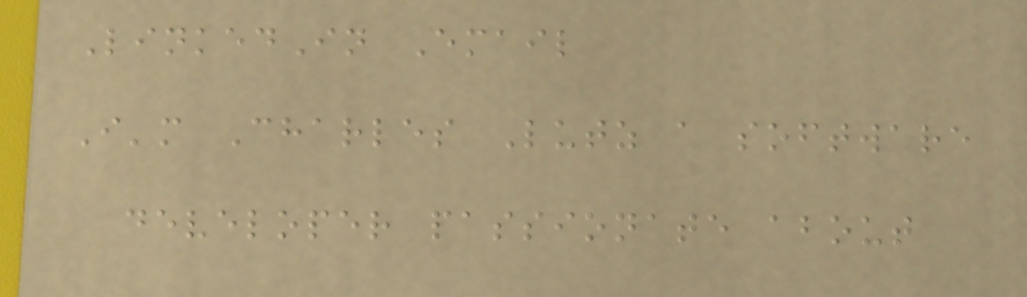LinkedIn Email
I'm Charles Lutz a software
developer passionate about
